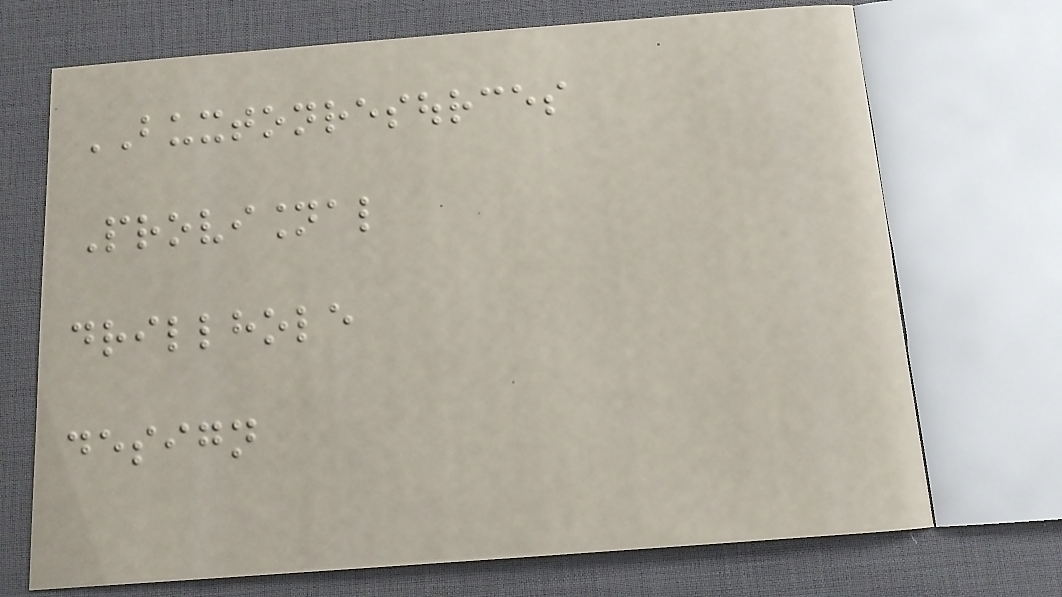BUXTONRESOURCES
Provisional
drillhole
design
